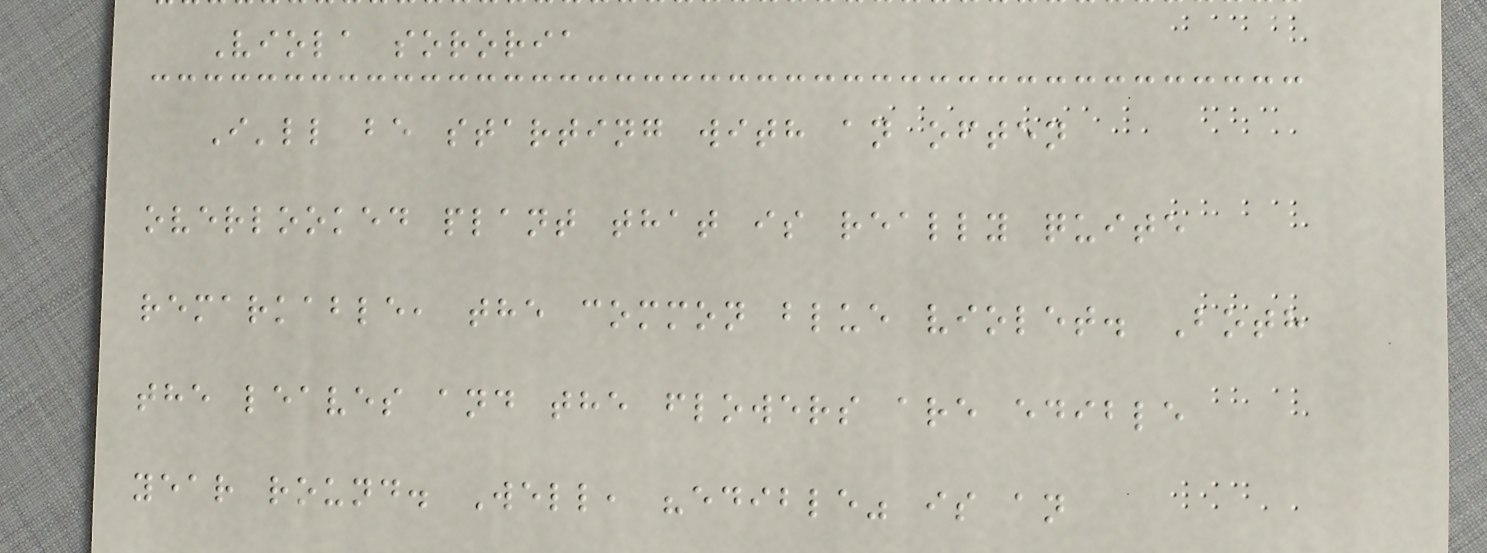Viola sororia
I'll be starting with an often
overlooked plant that is really quite
remarkable, the common blue violet. Both
the leaves and the flowers are edible
year round. Well, "edible" is an
